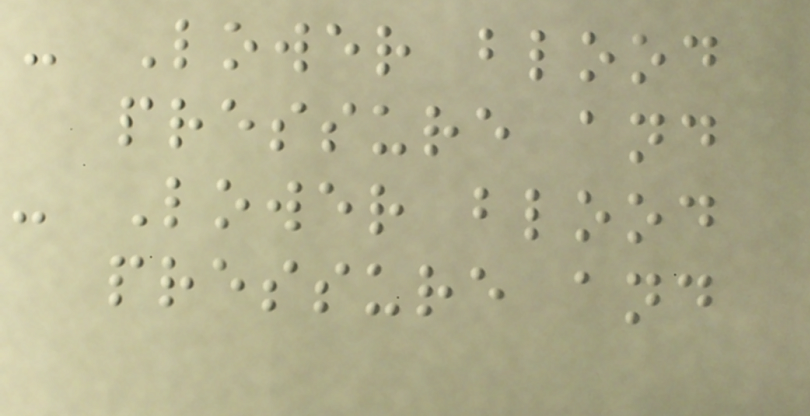- Lower blood
pressure and
- Lower blood
pressure and
